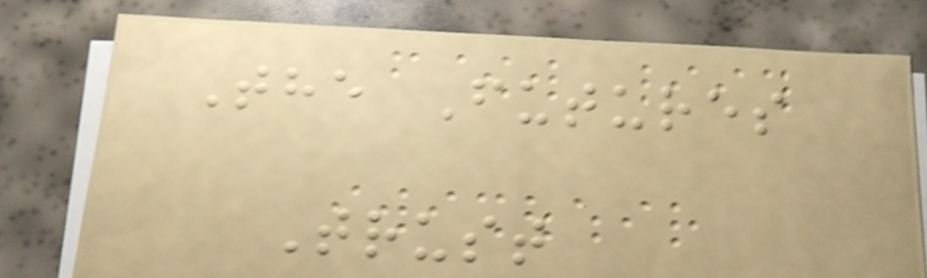The Futures
Trust
